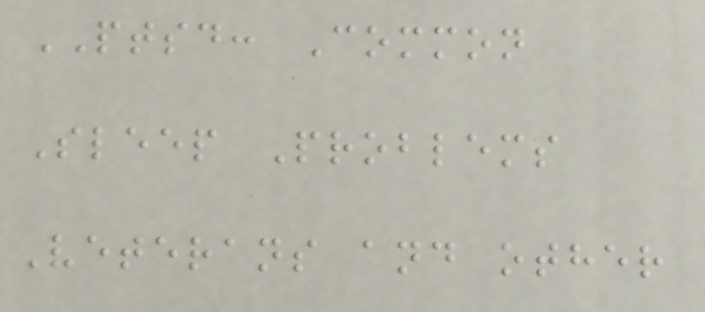PTSD: Common
Sleep Problems
Veterans and other
